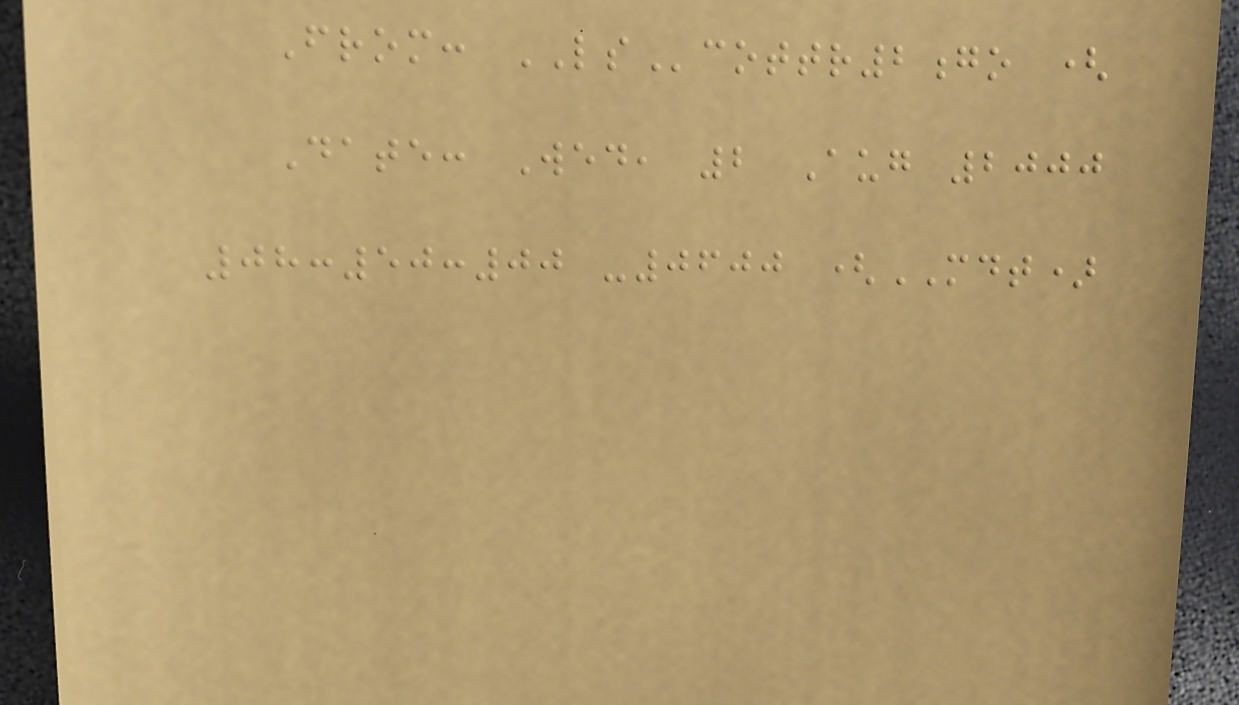From: LScottr2go (
Date: Wed, 2 Aug 2000
08:50:00 -0600 (MDT)
